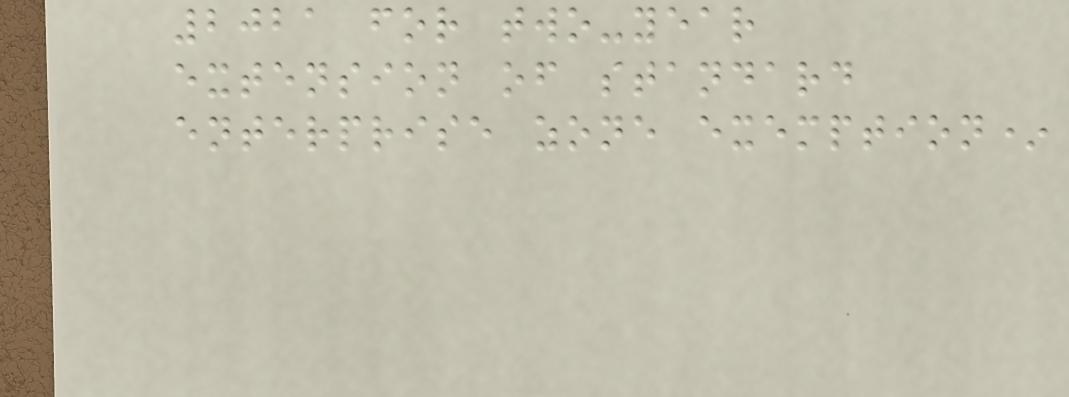2021 for two-year
extension of standard
enterprise zone exemption*
